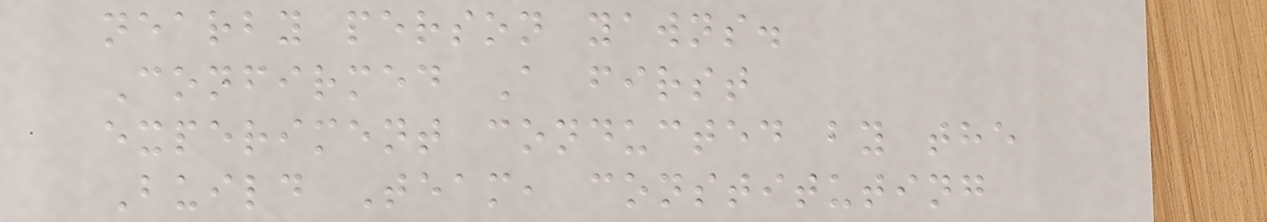nearby person yawns.
Confirmed A first
experiment conducted by the
Build Team, constituting
